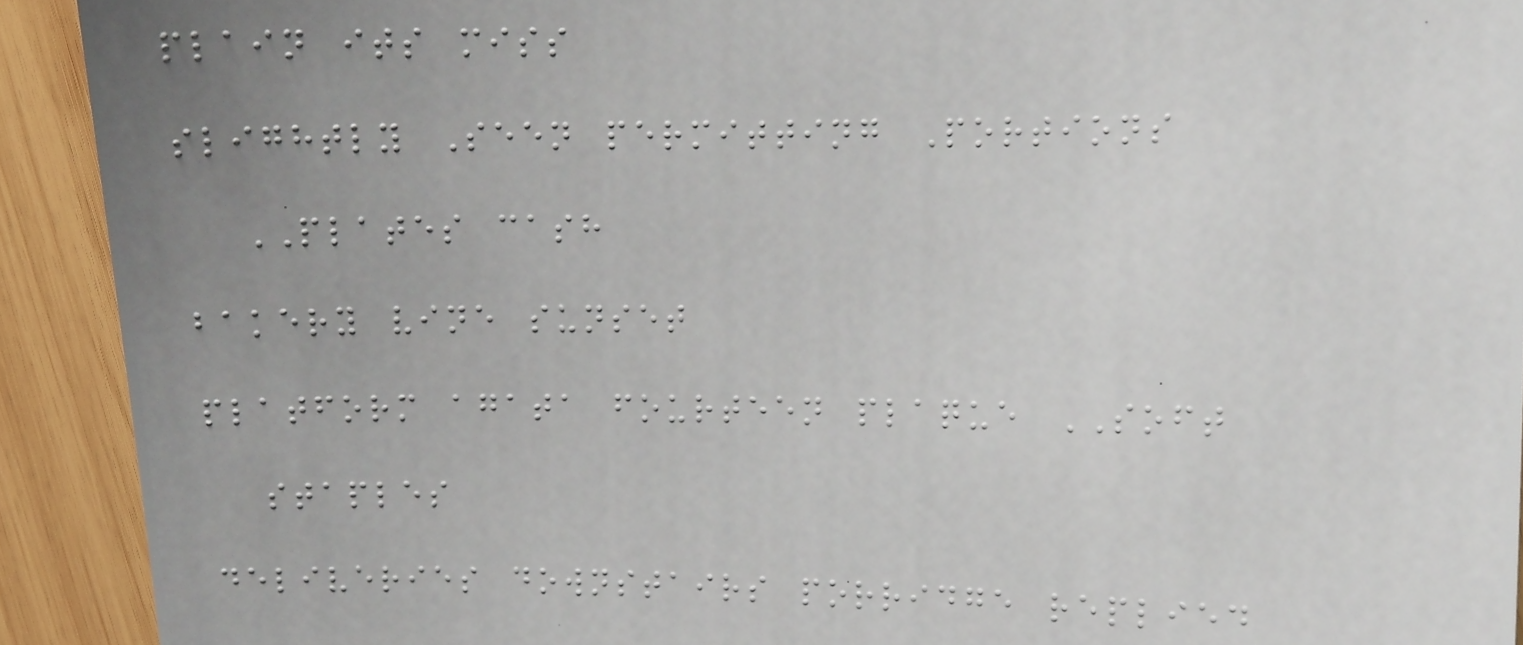plain its miss
slightly Seen permitting Portions
PLATES cash
bakery vine sunset
platform agata fourteen plaque SOFT
staples
deliveries downstairs porridge replied
